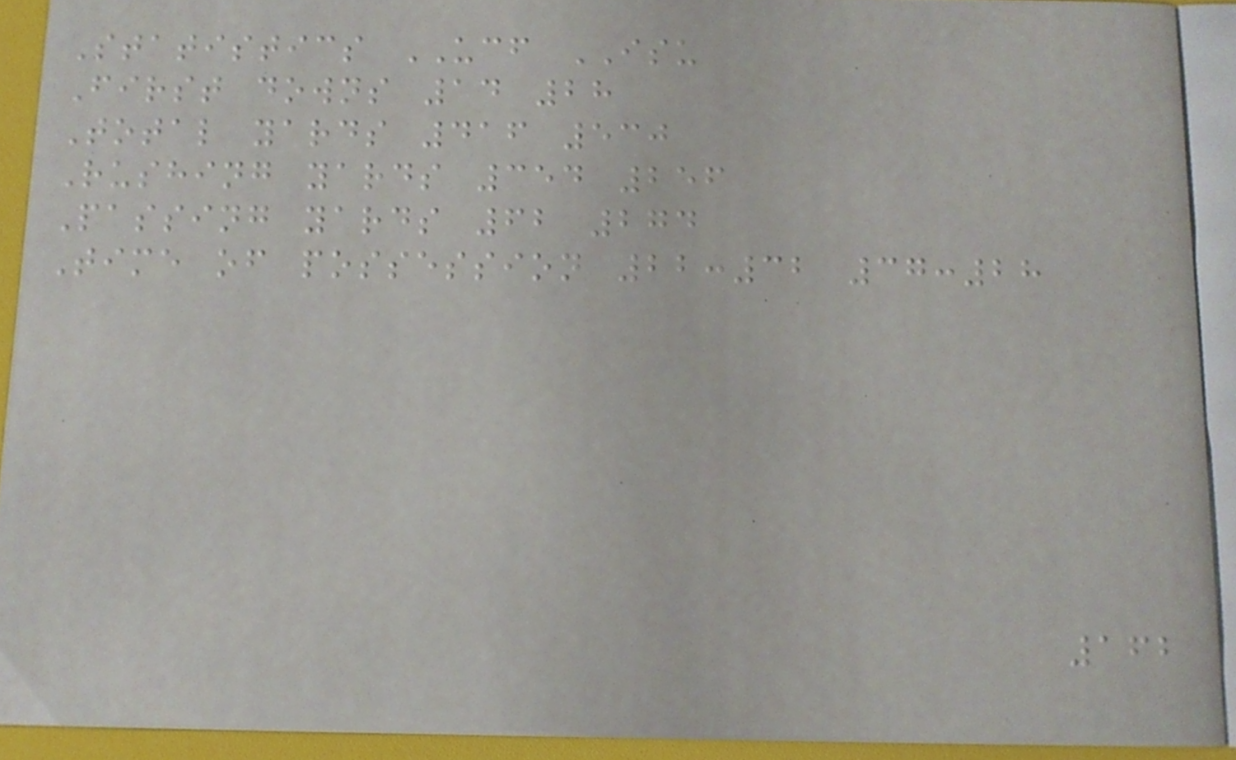Statistics UCF ISU
First downs 14 28
Total yards 416 530
Rushing yards 354 256
Passing yards 62 274
Time of possession 22:32 37:28
162
